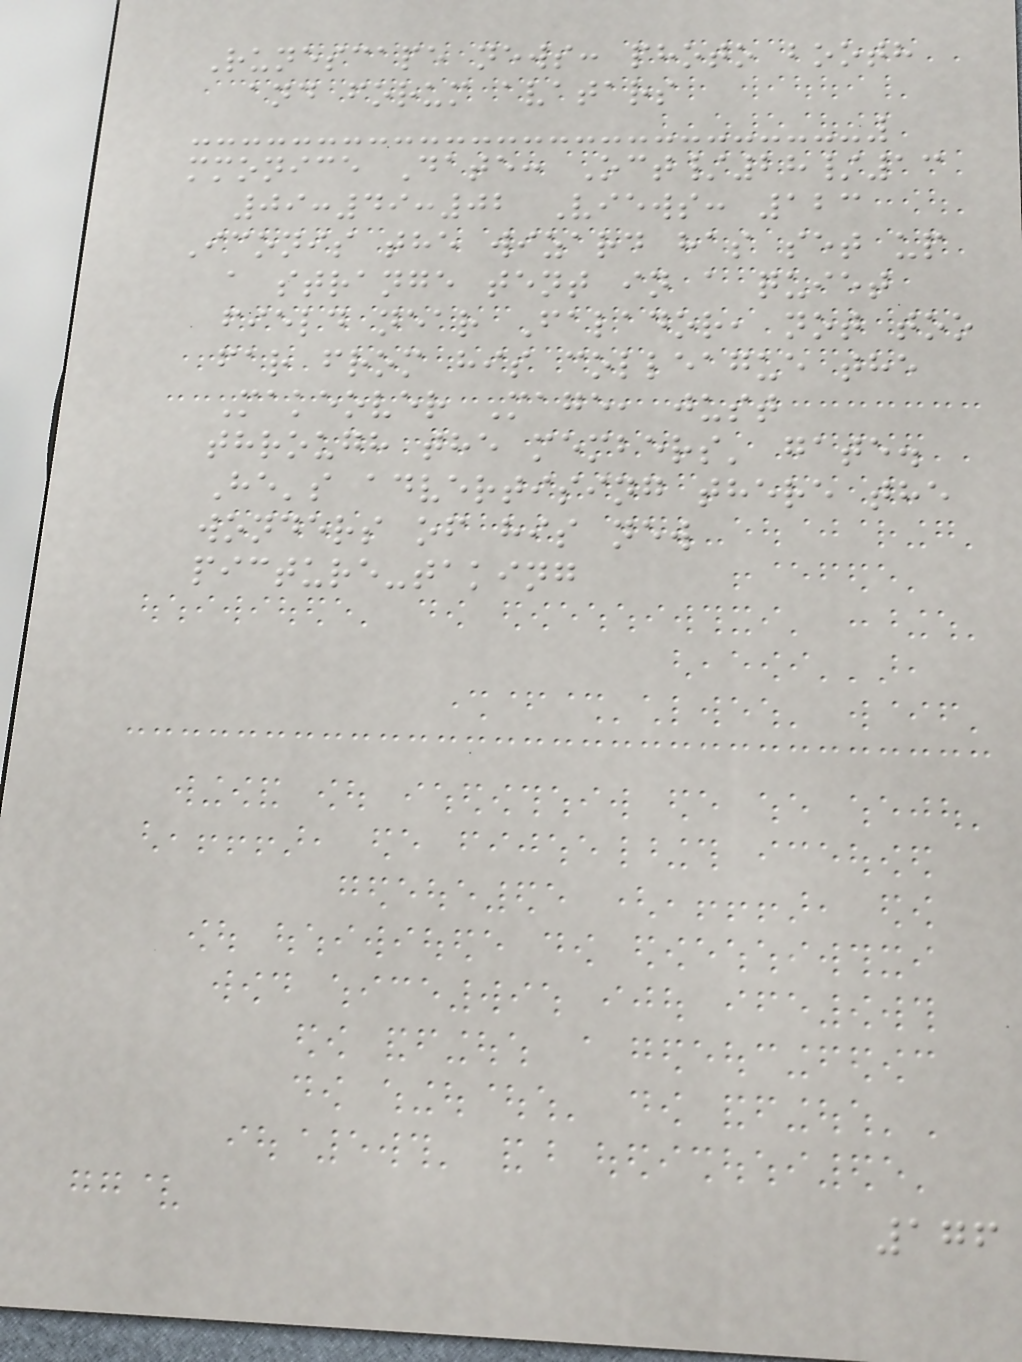Runescape news: photo booth
and forum avatars
mmonice Date: Oct/28/13
09:49:02 Views: 123
Iconis the wizard has set up
a strange tent in a quiet
field near Falador, not too
far from his colleague the
Makeover Mage, just
through the members' gate.
He's advertising there the
wonders of his new
picture-taking
176
